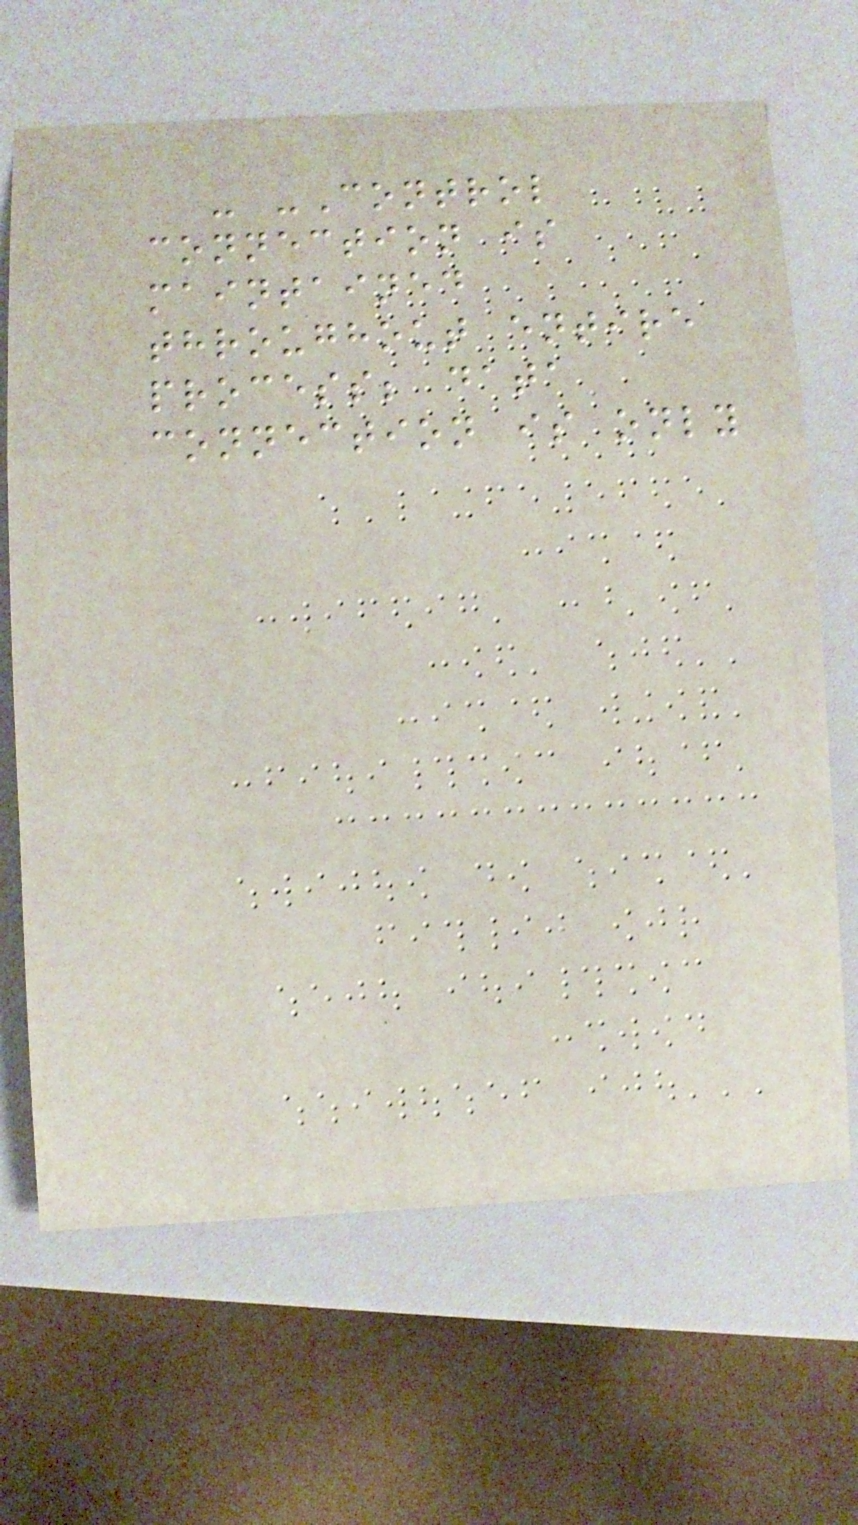- -Control
connection is
maintained
throughout entire
process; data
connection is only
